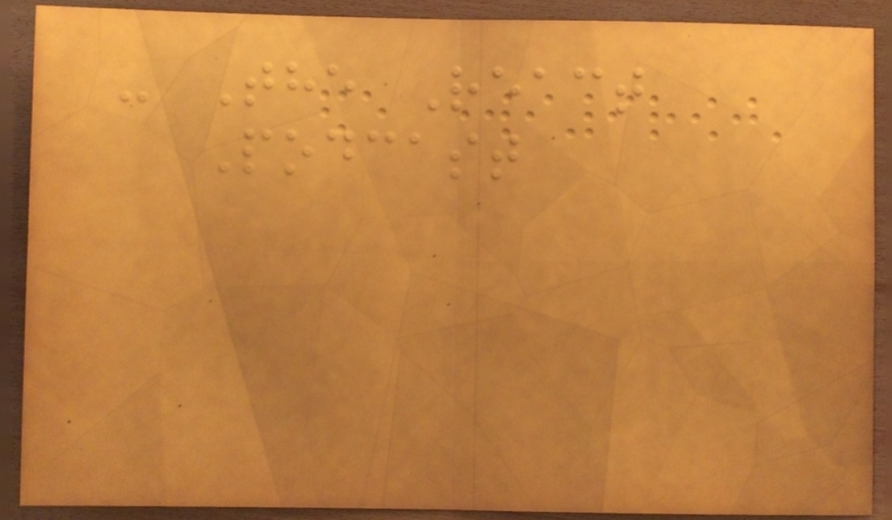- The React
Podcast
